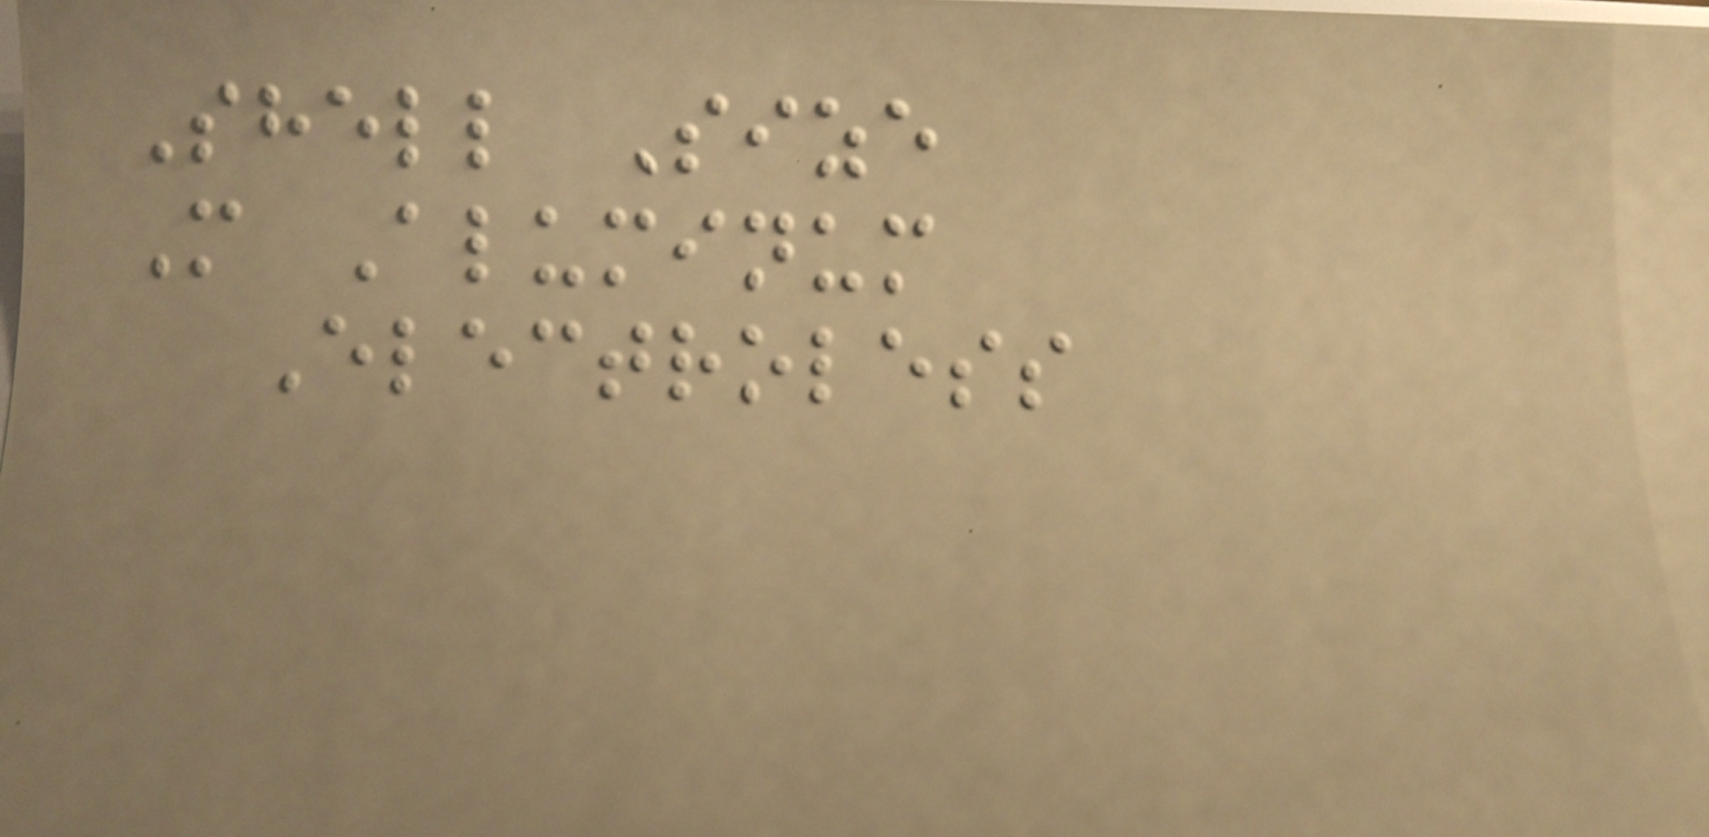Shell Size
M Aluminum
Electroless
